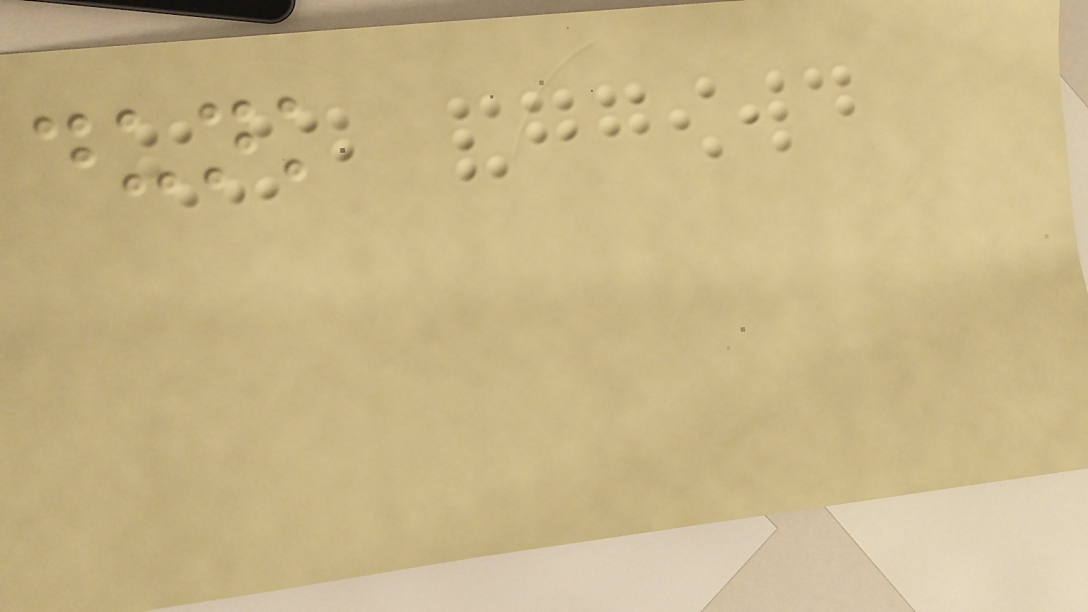dunk
